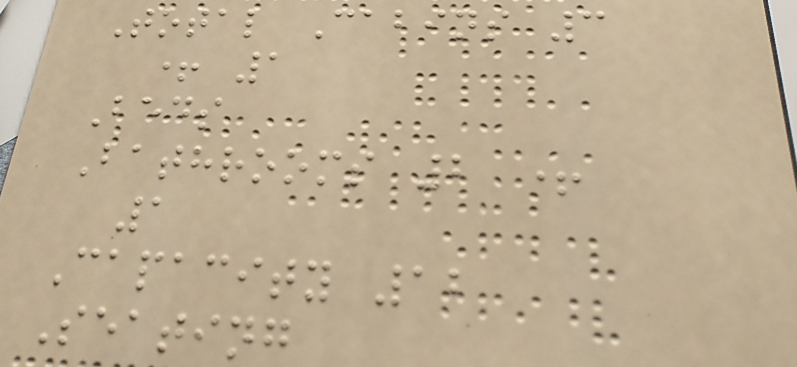Total Cabins 3
+ 1
Beds
Bathrooms 2 +
1
Capacity 12
Seating
